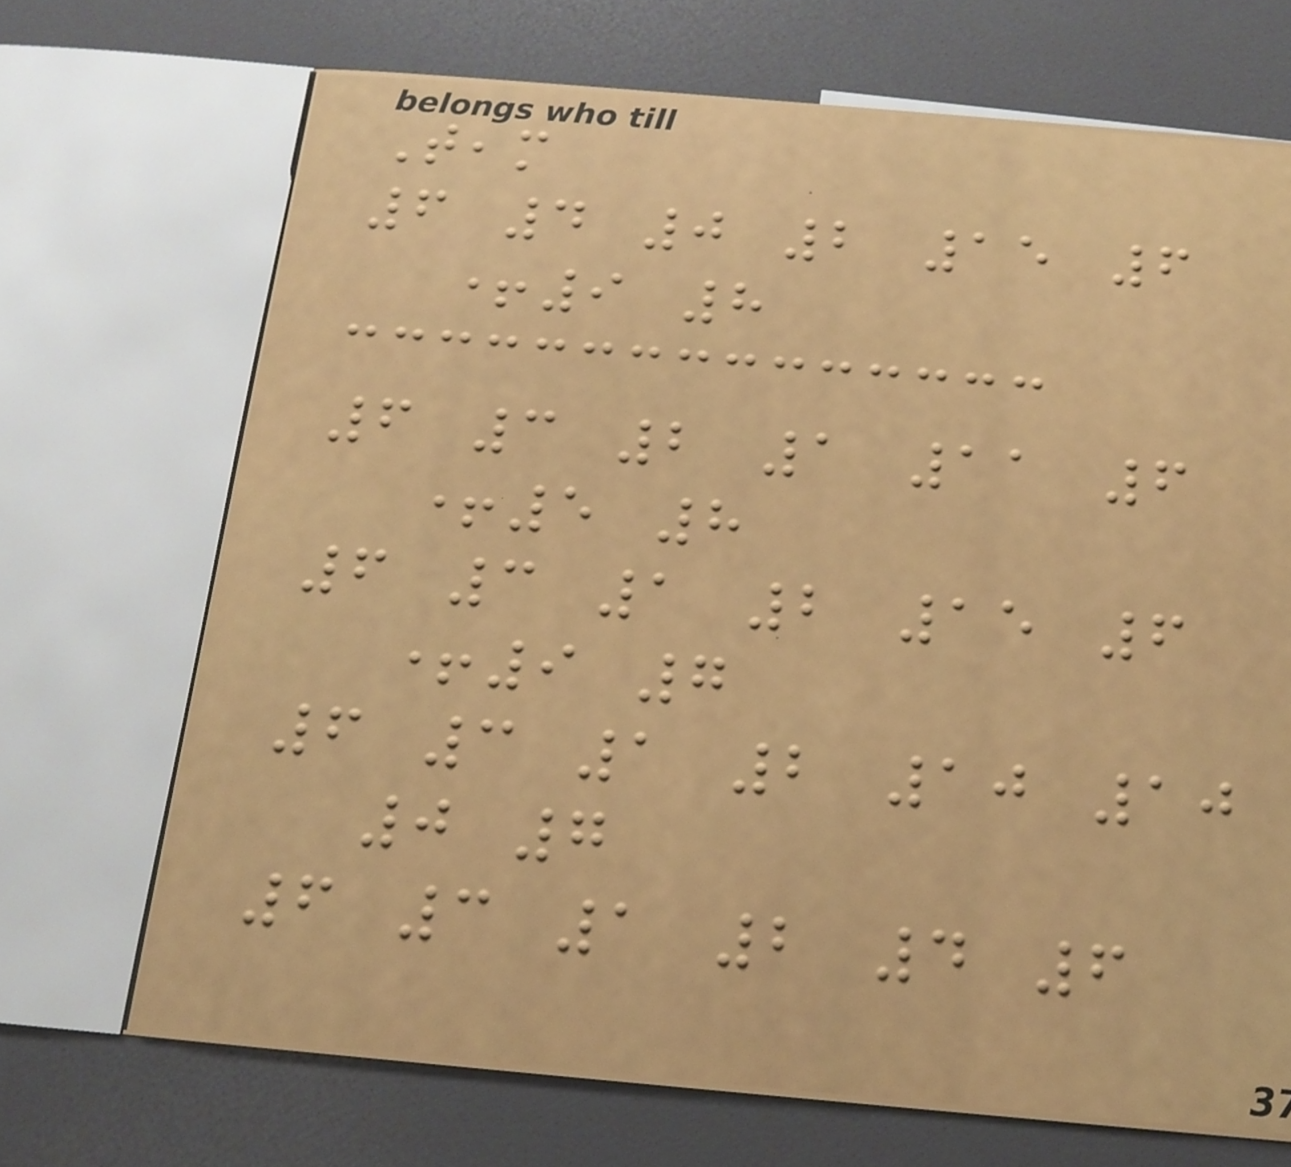Team
6 4 0 2 15 6
+9 8
6 3 2 1 11 6
+5 8
6 3 1 2 15 6
+9 7
6 3 1 2 10 10
0 7
6 3 1 2 4 6
